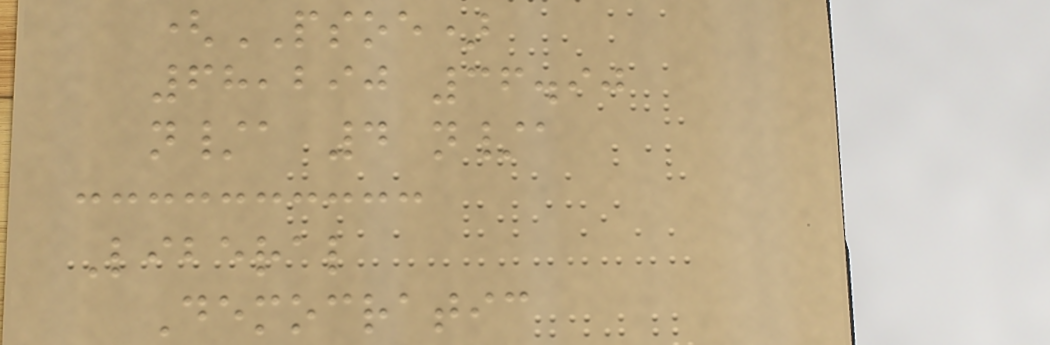(PSOE)
68,290 36.90
n/a 4 n/a
Liberal
Democratic
